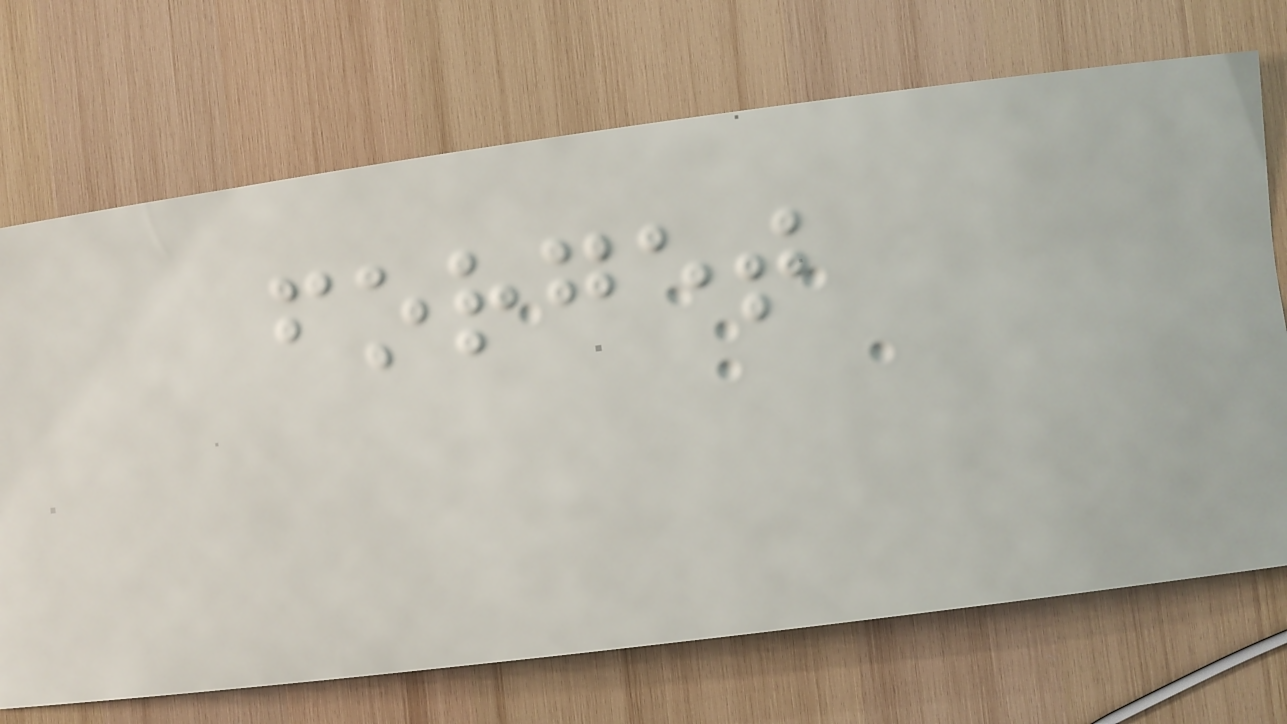forget
